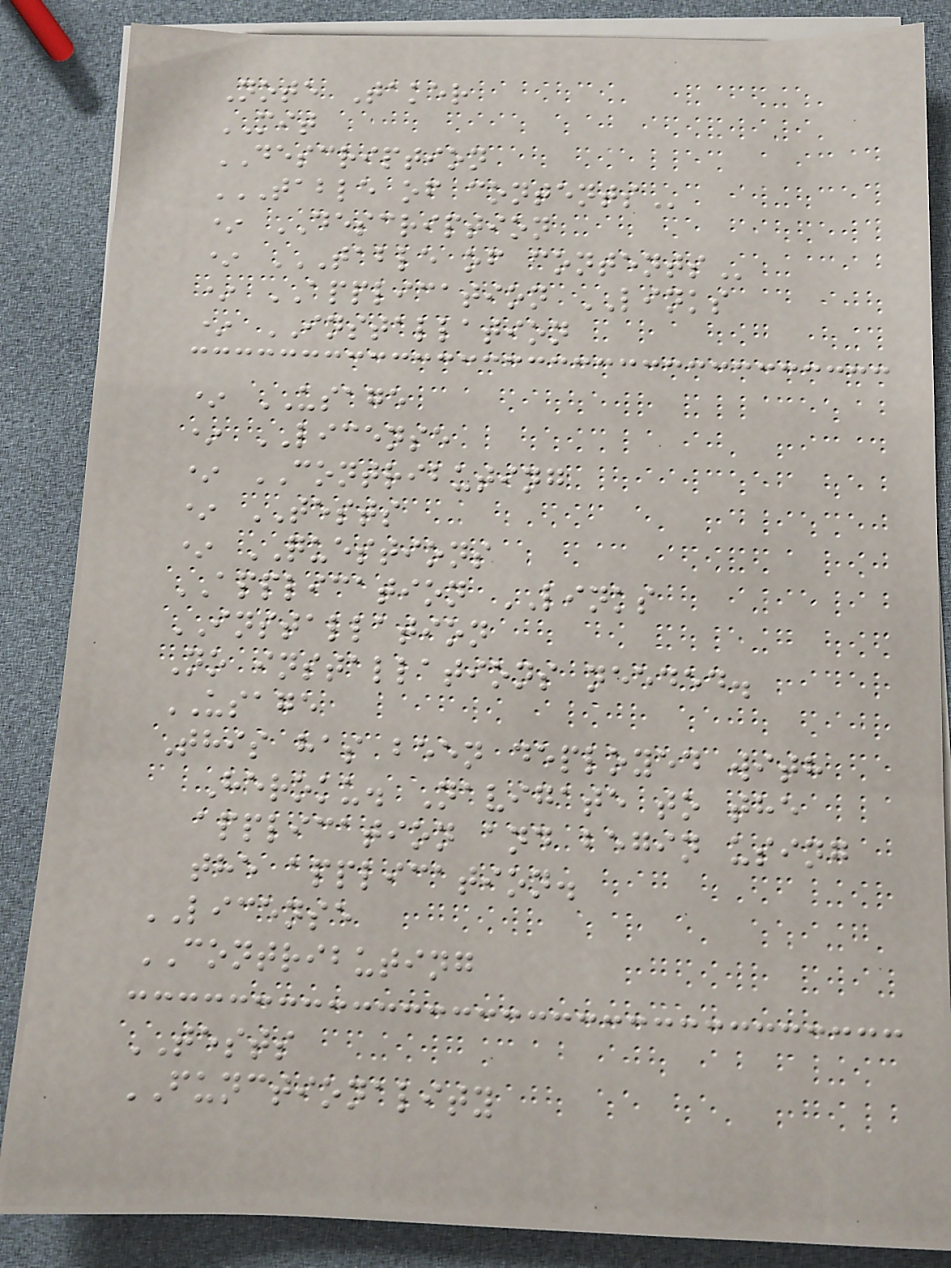Note Taker
MIT
DESCRIPTION
TABLE OF CONTENTS
* DESCRIPTION
* TABLE OF CONTENTS
* APPLICATION LINKS
* INSTALLATION
* USAGE
* LICENSE
* CONTRIBUTING
* TESTS
* QUESTIONS
APPLICATION LINKS
INSTALLATION
No installations needed.
USAGE
This has been deployed with
Heroku. Navigate to the
application and begin using
the application.
LICENSE
CONTRIBUTING
TESTS
FUNCTIONALITY
